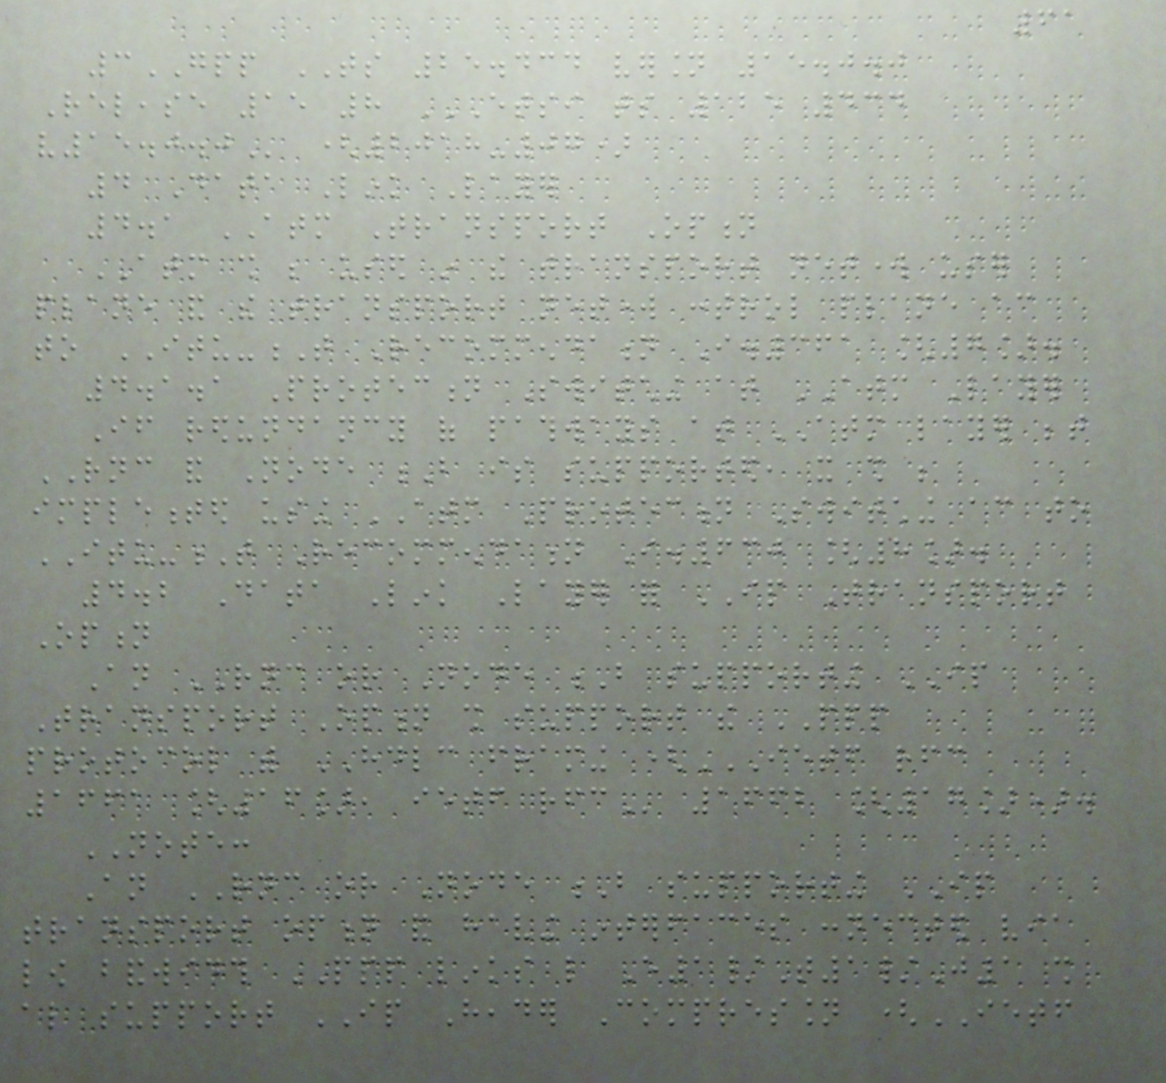61
3GPP TS 25.434 version 15.0.0
Release 15 8 ETSI TS 125 434
V15.0.0 (2018-07)
4 Data Link Layer
4.1 ATM Transport Option
ATM shall be used in the transport network user
plane and the transport network control plane according
to ITU-T Recommendation I.361 [7].
4.1.1 Protection Switching at ATM Layer
If redundancy of pathways at ATM layer between
RNC and Node B is supported, it shall be
implemented using ATM Protection Switching according to
ITU-T Recommendation I.630 [8].
4.2 Data Link Layer for IP Transport
Option
An RNC or Node B supporting IP
Transport Option shall support the PPP
protocol with HDLC framing (IETF RFC
1661 [16], IETF RFC 1662 [17]).
NOTE:
An RNC or Node B supporting IP
transport option and having interfaces connected via
low bandwidth PPP links like E1/T1/J1 shall
also support IP Header Compression (IETF
